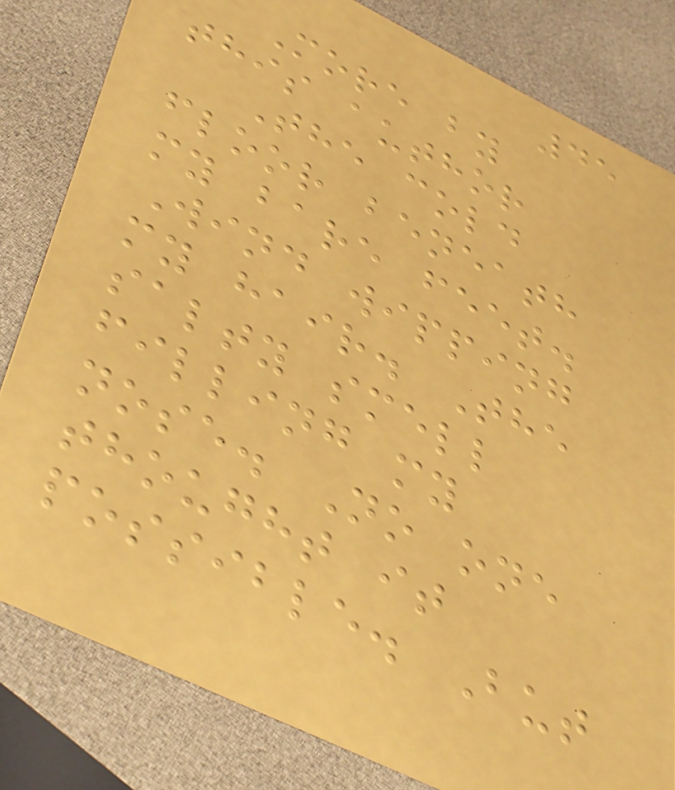45
More by
this author
The cold
floor beneath
my bare feet.
Wind wipping
my hair. The
salty smell
filling my
nose. No one
thought it
possible. But
